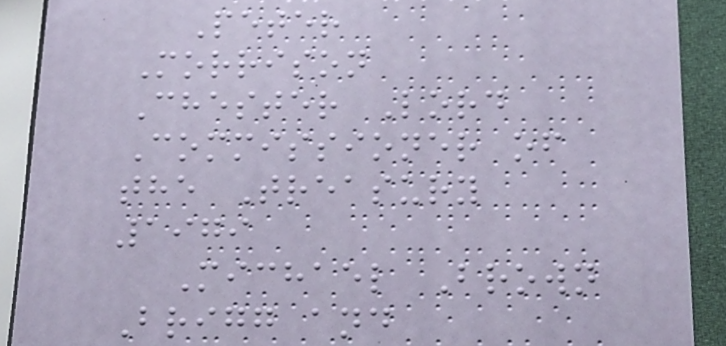Peter
Morrison
Chester Lord
Commissioner of
the Treasury
1979
Michael Brown
Brigg and
